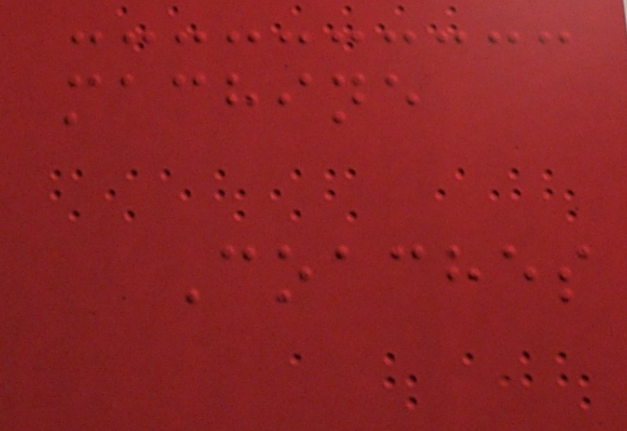machine
Coaches
